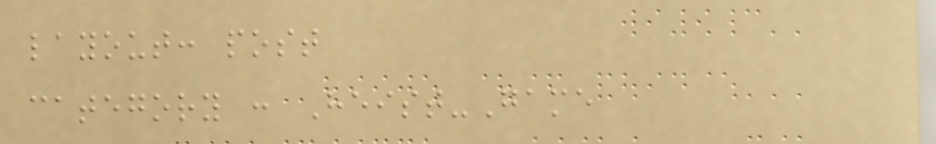layout: post
category : Heist-Game
